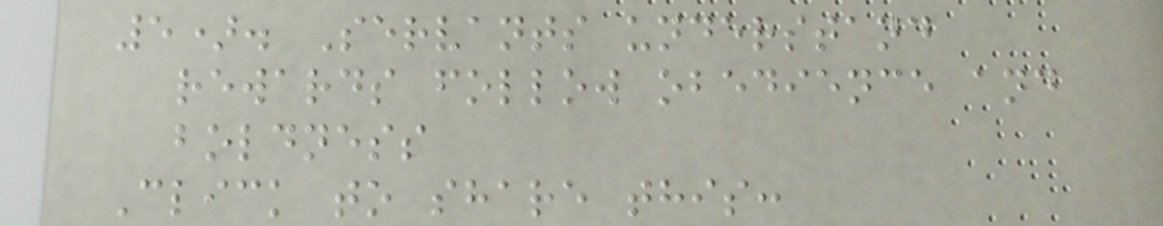5). Servants understand
rewards follow obedience and
boldness
Click to share this:
